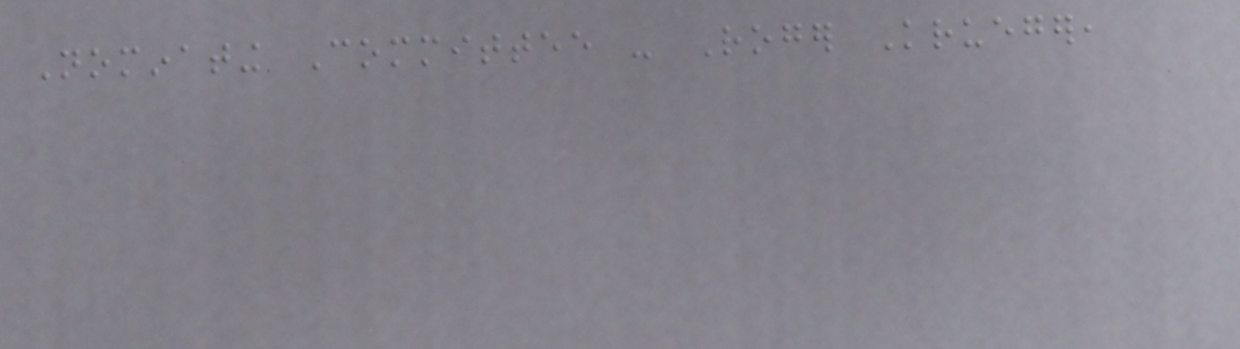Nominating Committee - Roger Krueger,
